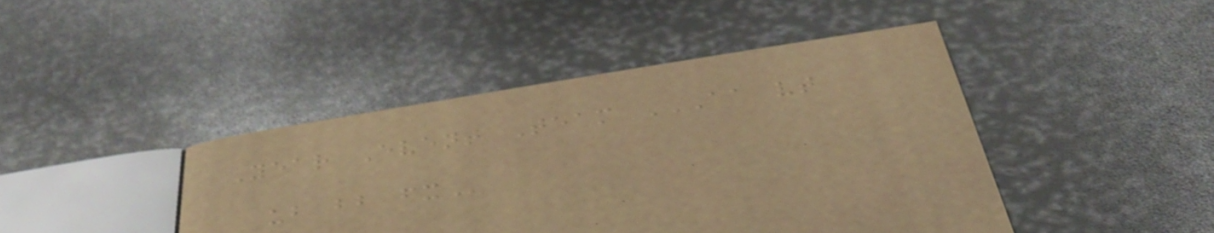Year Event Team AA VT
UB BB FX
